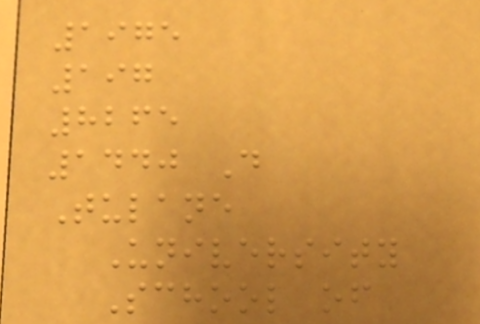1975
197
8265
1440 D
Tulane
University
School of
